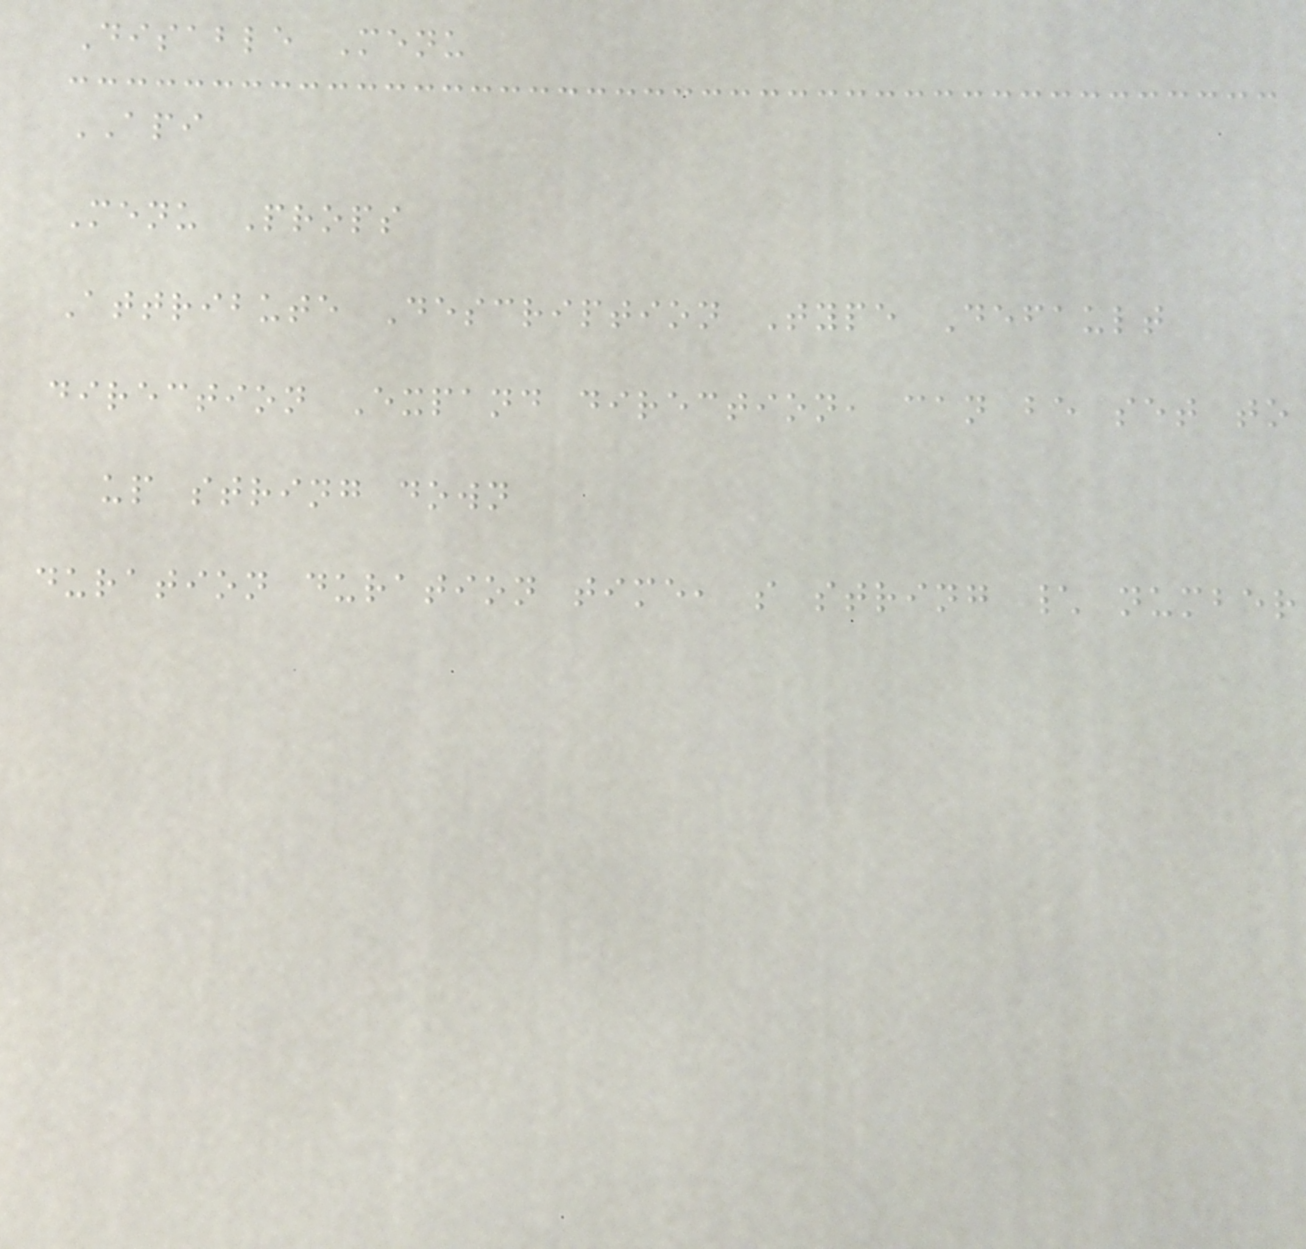Disable Menu
API
Menu Props
Attribute Description Type Default
direction Expand direction, can be set to
up string down
duration duration time, s string \ number
